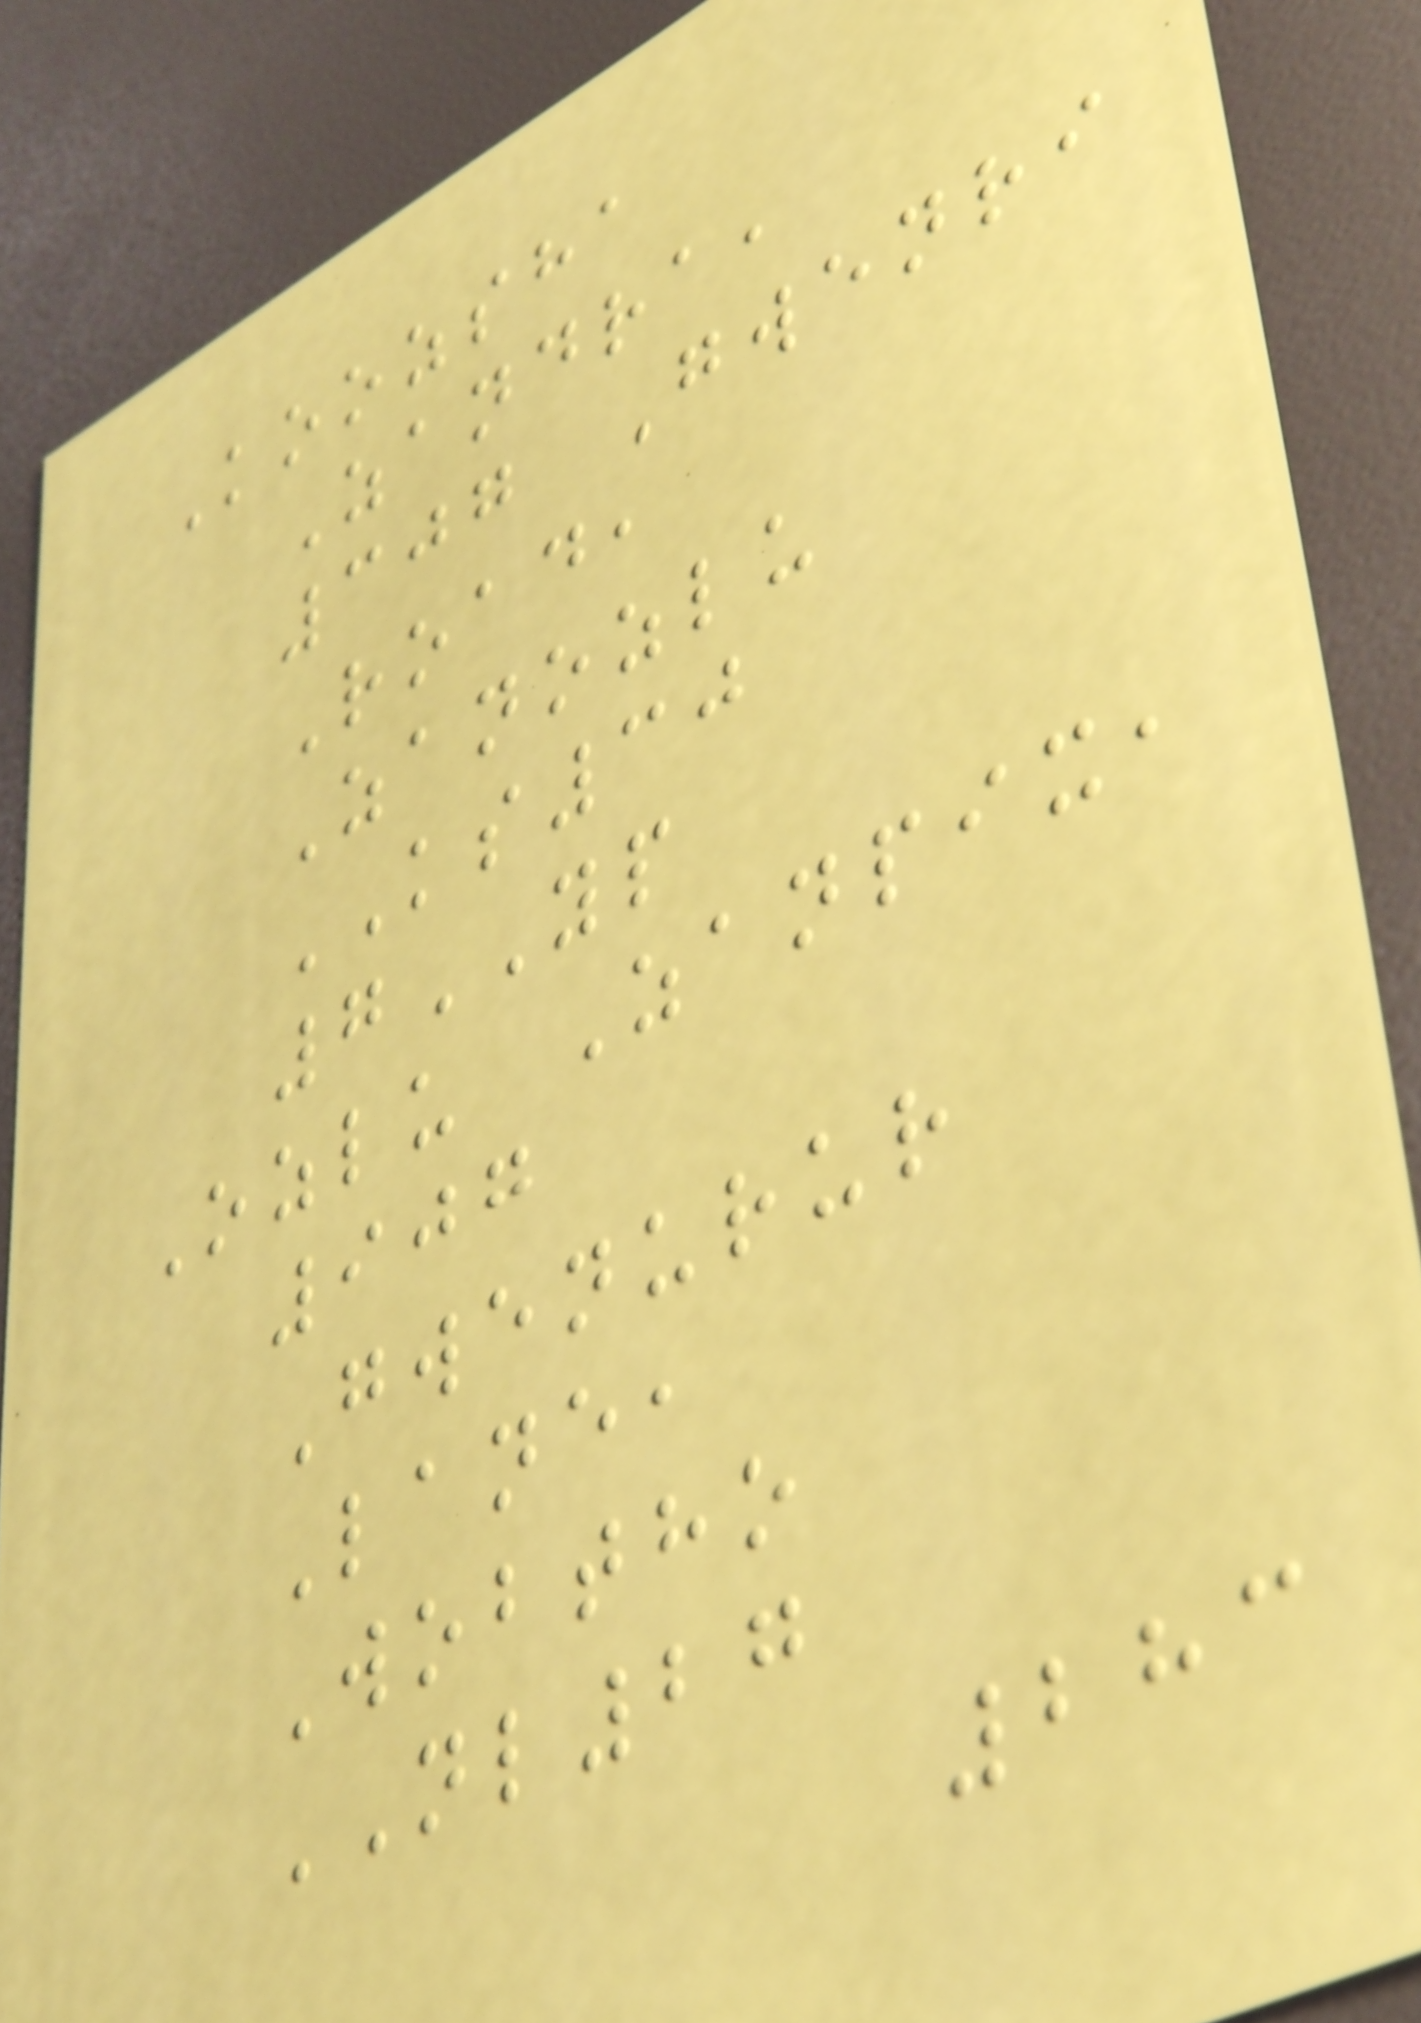Koozsha
Zandra,
307 Gwenri
Road,
Zanozlu
KS30
7YP
Ozlu Zanpix,
907
Gwenurur
Lane,
Wobtho
NL27
283
